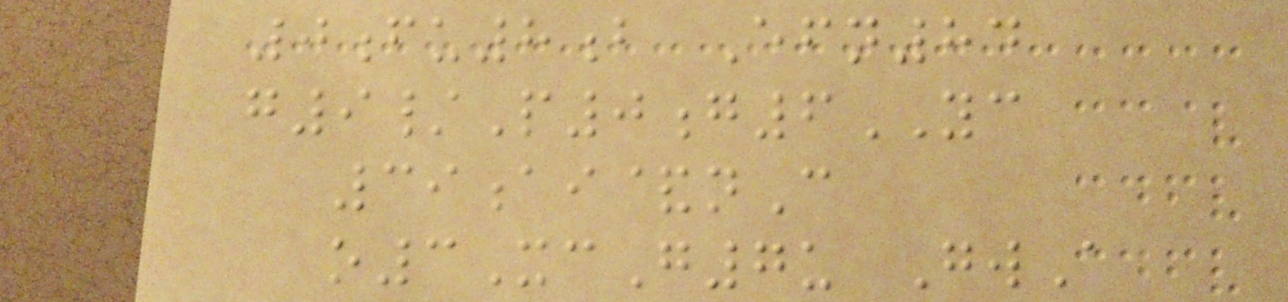0fu8b Efn84
g9/P0g6YC
39ai&nC
o3XcG7u GwA
